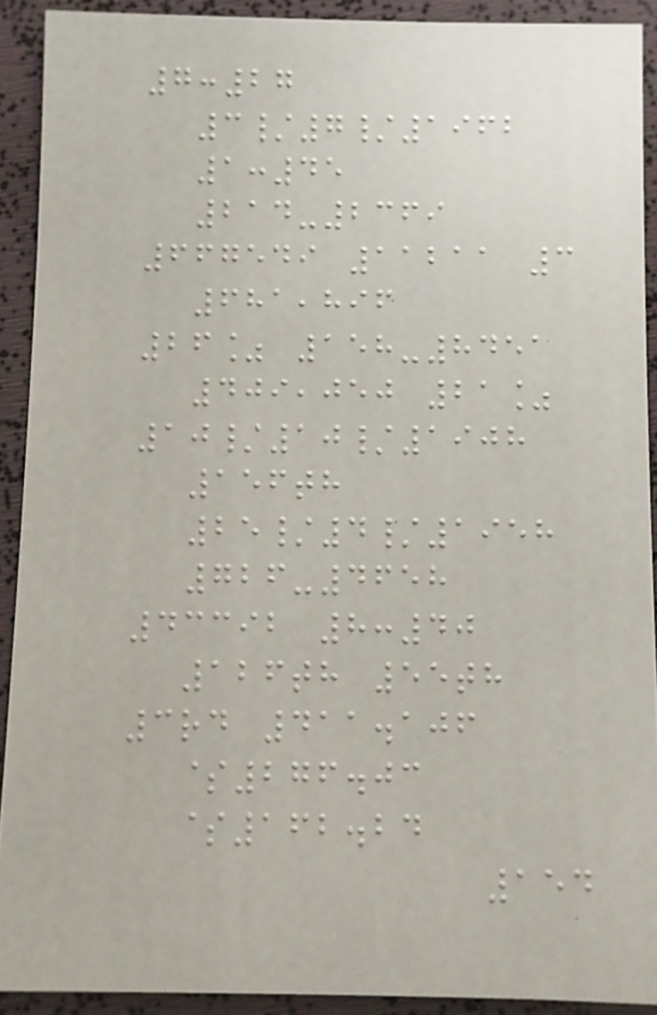7:27
3/7/1962
1:45
214-2369
667549 11211 3
681,896
26% 158-8451
409,050 21%
10/10/1908
156th
25/4/1958
726-4658
43392 8:40
126th 55th
3rd 411.106
$276.03
$162.24
154
